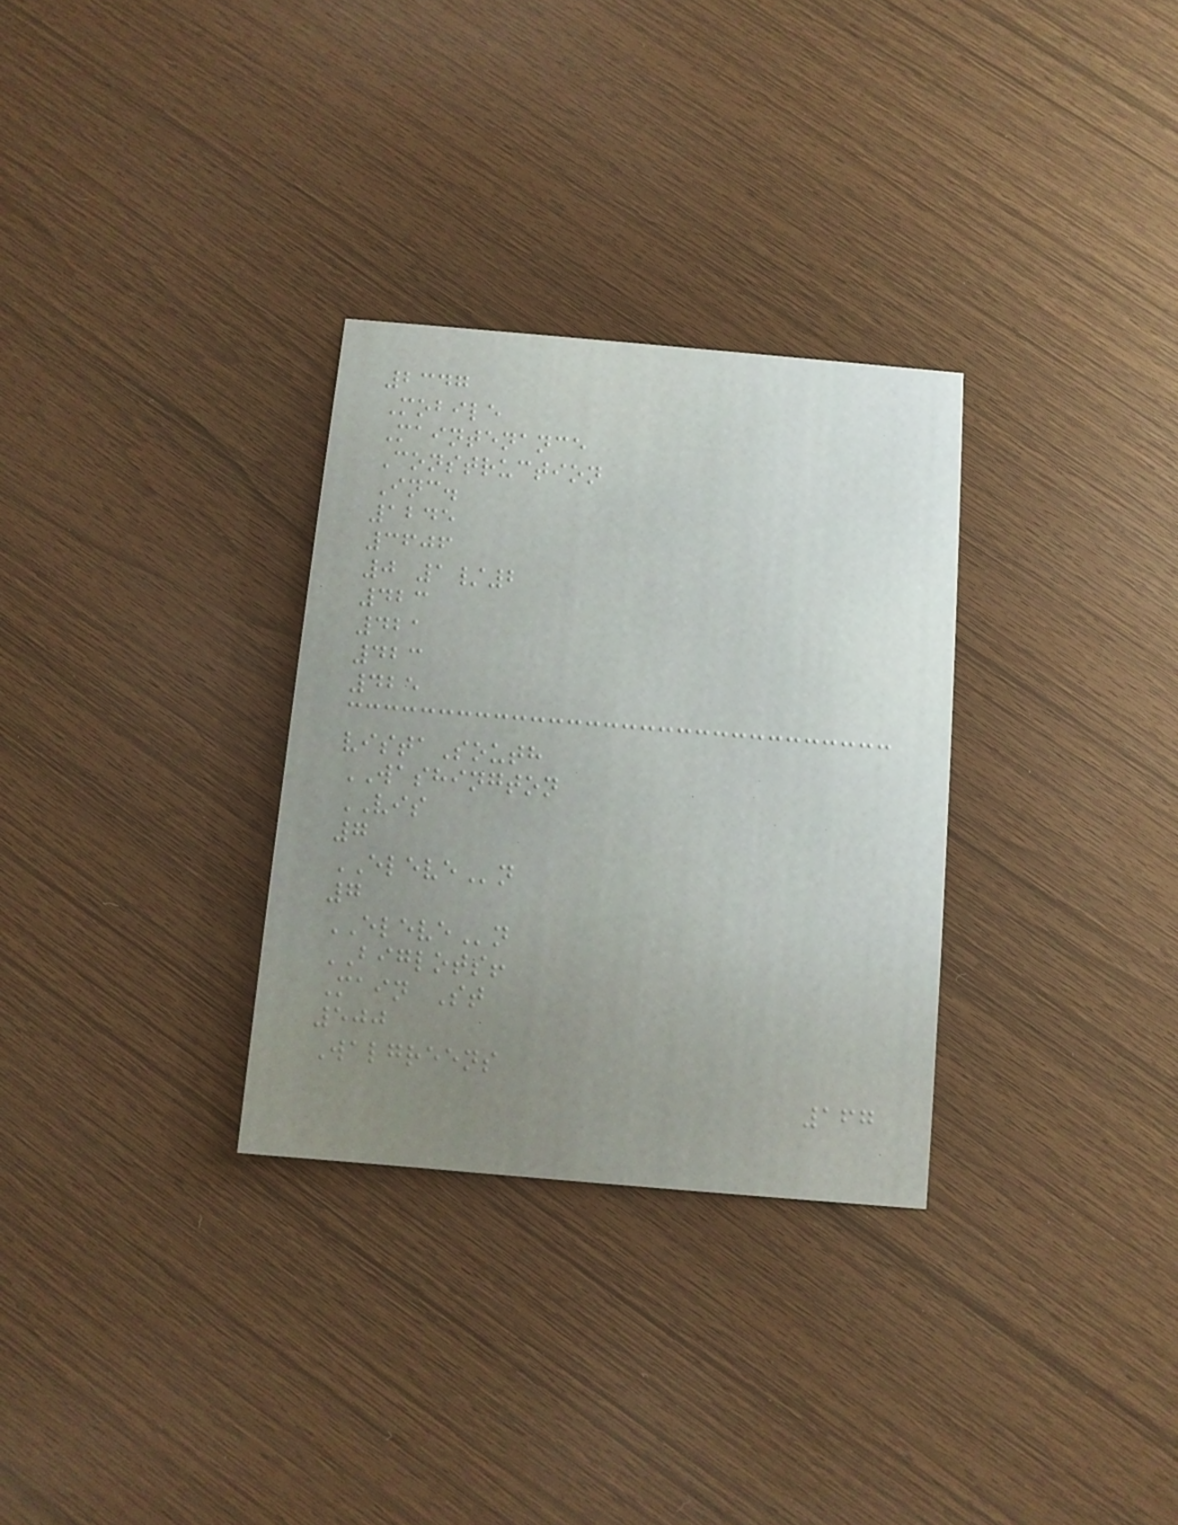2347
Mobile
Maintenance
Construction
Inc.
1245
3606
0 1/2
423
421
423
425
vistaSouth
WASHINGTON
VIS
7
ELEVEn
7
ELEVEn
BIGLOTS!
Main St
500
Walgreens
167
